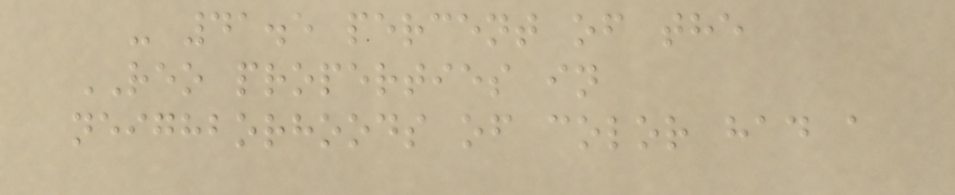- 41.5 percent of the
REO properties in
neighborhoods of color had a
